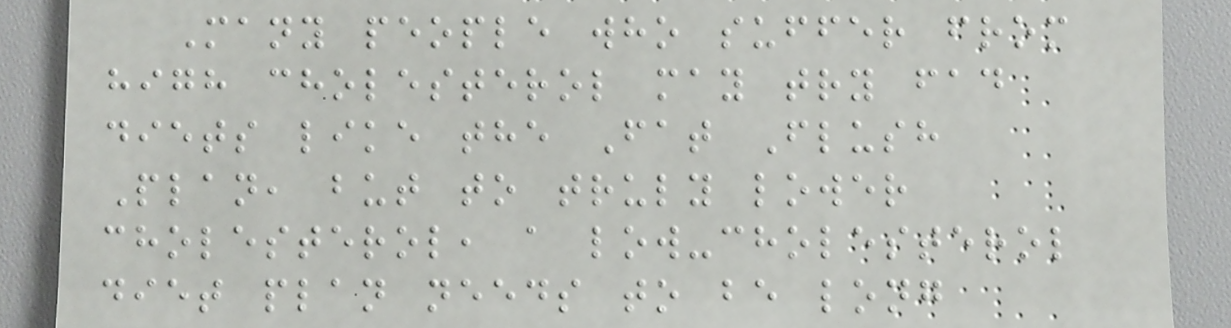Many people who suffer from
high cholesterol may try fad
diets like the Fat Flush
Plan, but to truly lower
cholesterol, a low-cholesterol
diet plan needs to be long
